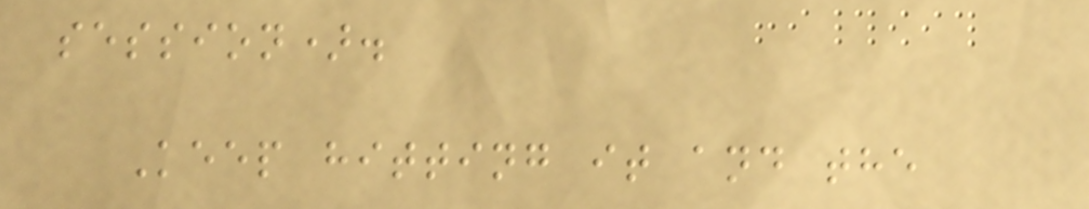session).
Keep hitting it and the
